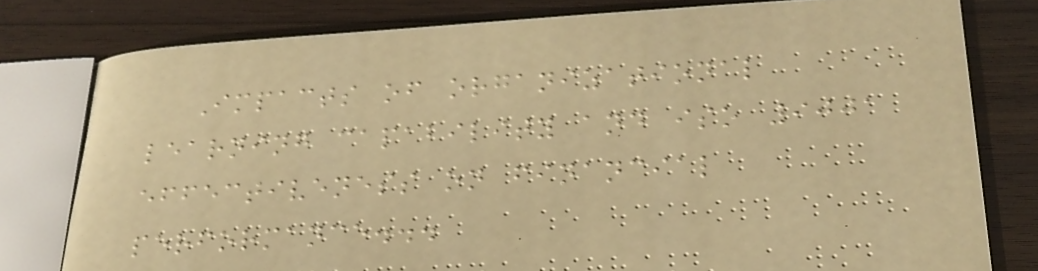Impacts of organizational
learning capability and iso 9001
effectiveness on financial
performance...
